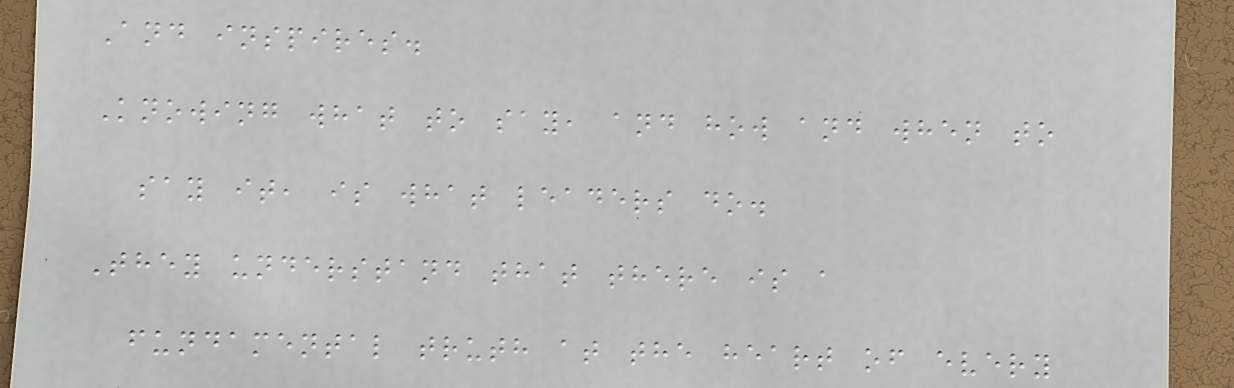And inspires.
Knowing what to say, and how and when to
say it, is what leaders do.
They understand that there is a
fundamental truth at the heart of every
